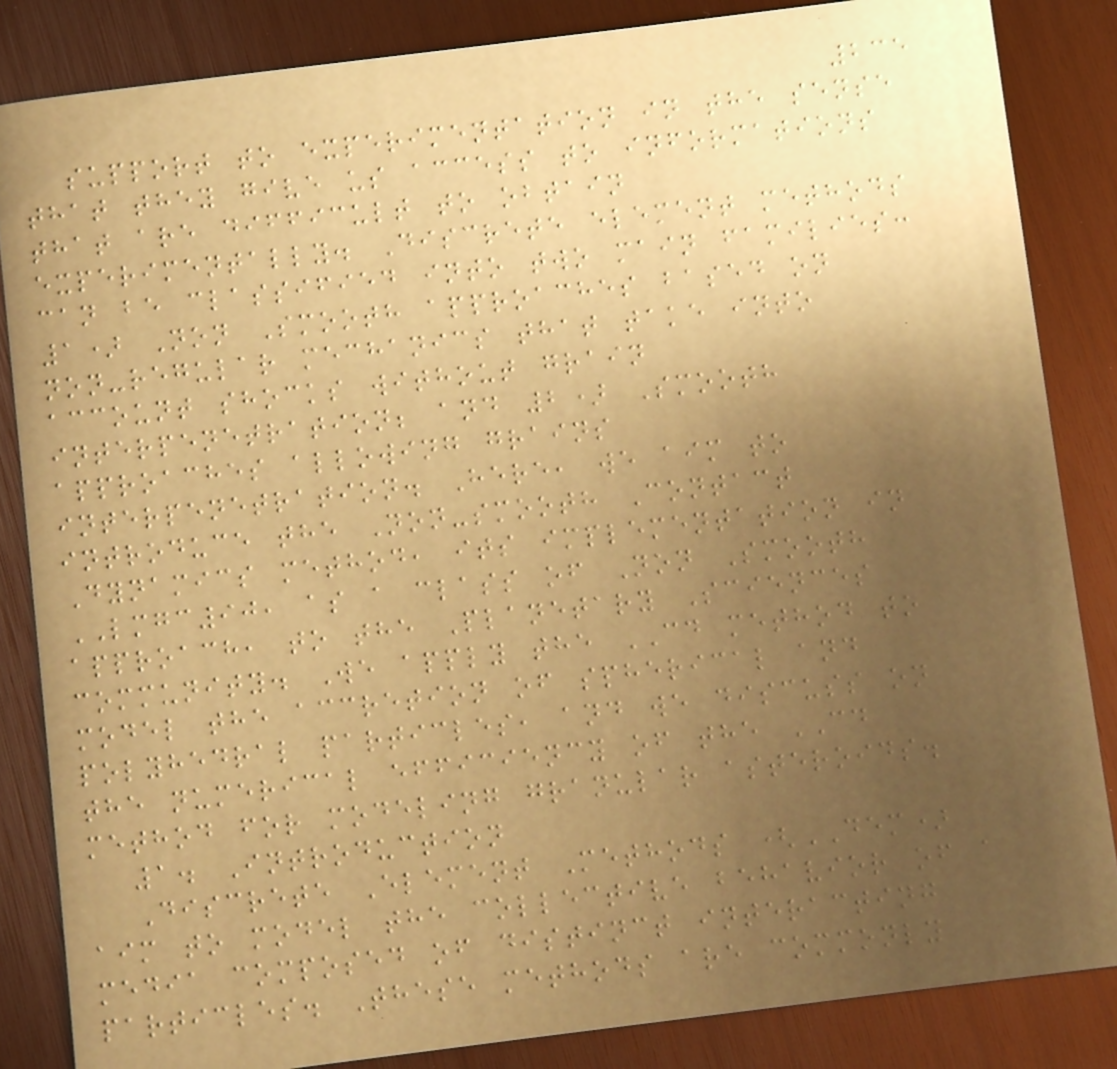235
support to experimentation in the sense
that they give us access to informations
that are difficult to obtain
experimentally. Discrete element methods
can be classified into two main families:
1) Non Smooth approaches based on
non-regular mechanics that take into
account shocks without grain
interpenetration; and 2) Smooth
approaches allowing grains
interpenetration. Here, we aim to
introduce the Non-smooth Contact
Dynamics method, its implementation in
LMGC90, as a class of Non Smooth
approach, to the Planetary Sciences
community. We apply the CD method to
model the accretion of spherical and
polyhedral particles, and we discuss on
the numerical efficiency of the CD
method for modeling granular asteroids.
1. Introduction
Discrete Element Methods (DEM)
aim to model the collective behavior of a
media composed of distinct interacting
particles. These methods are commonly
